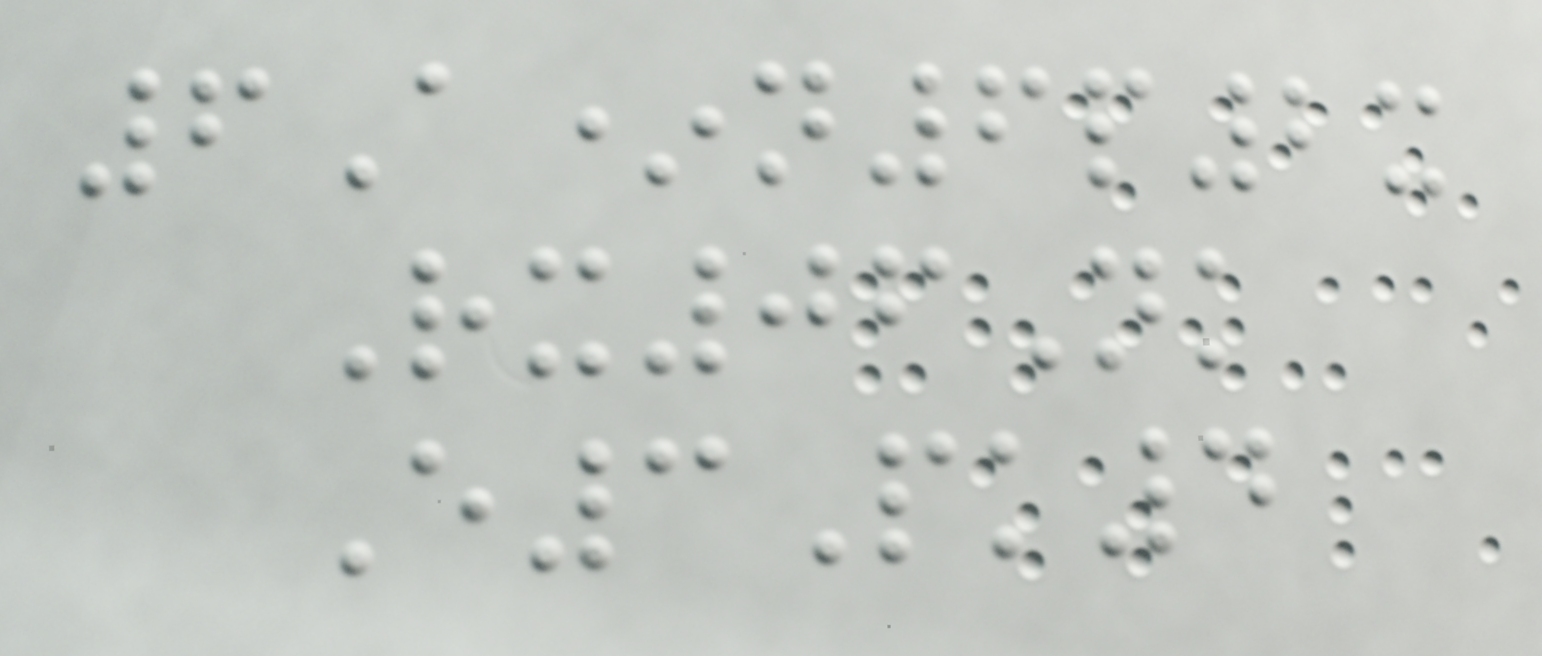6A*n6p2x
Rx06Nk
E3Pk4
